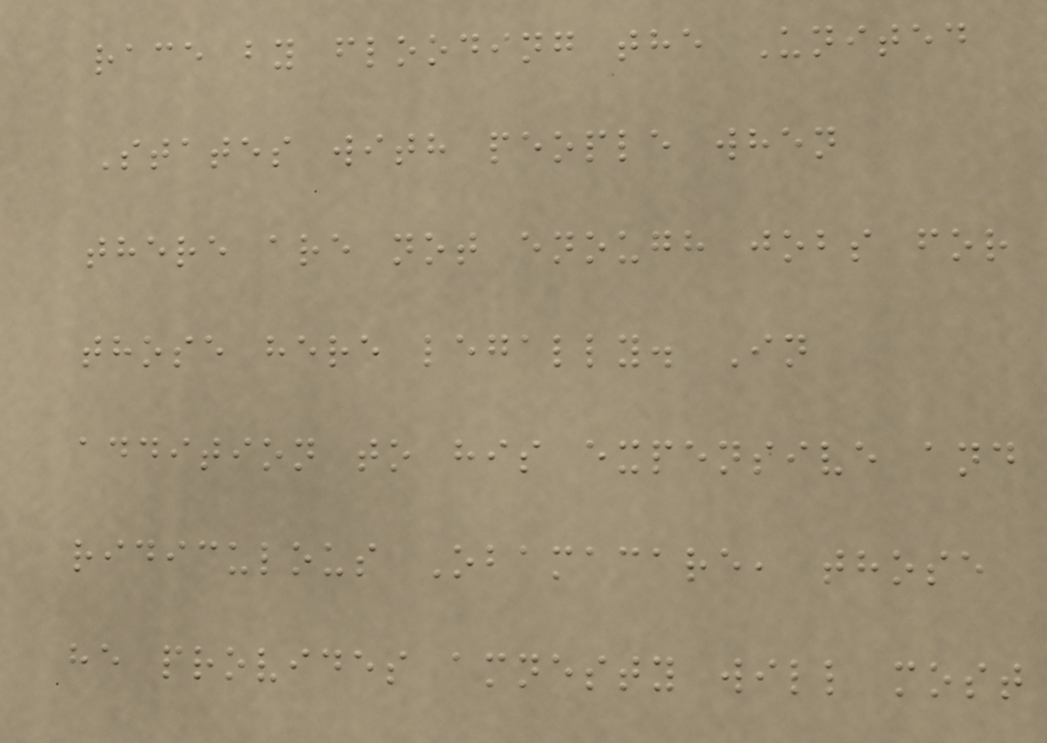race by flooding the United
States with people when
there are not enough jobs for
those here legally. In
addition to his expensive and
ridiculous Obamacare, those
he provides amnesty will most
